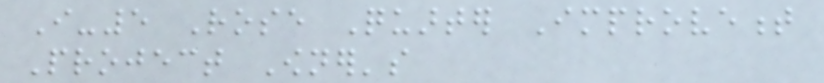I-5 Rose Quarter Improvement
Project Owner's
